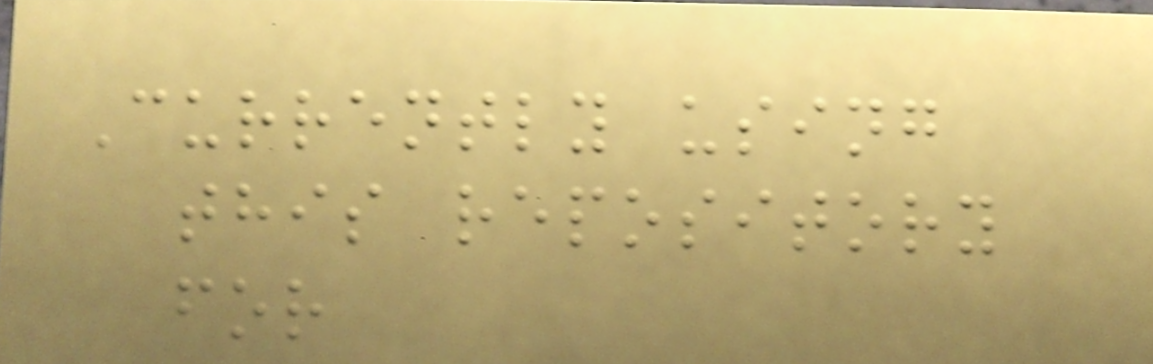Currently using
this repository
for
